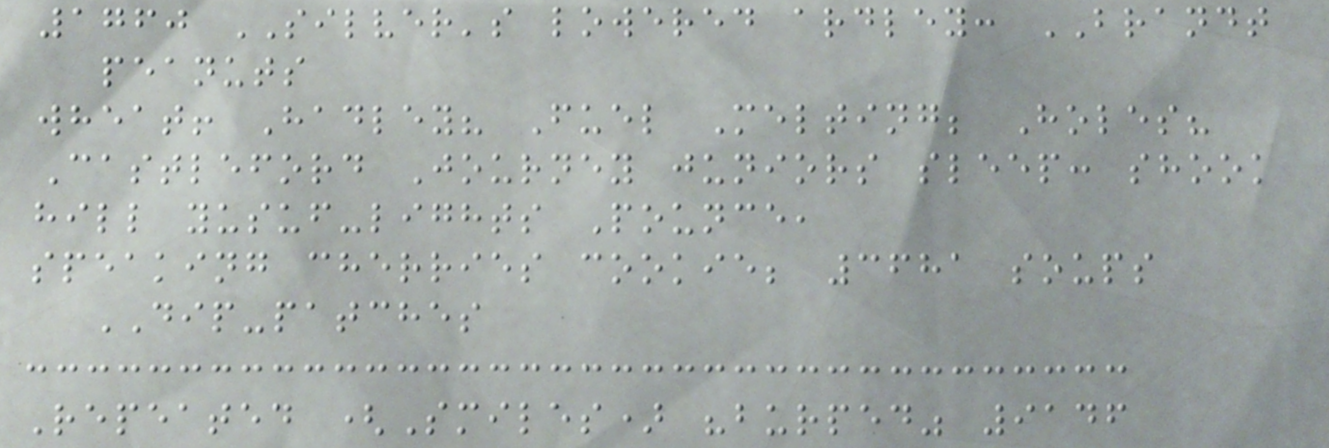1760 SILVER's lowered ardley: BRANDT
peanuts
wheat! Hadley? Fuel Melting; Holes?
Castleford Journey juniors sleep: shook
hill yusuf-lights Pounce,
speaking cherries cookie; 3681 soups
DIP-patches
Repeated (Smiles) "burped" 9146
